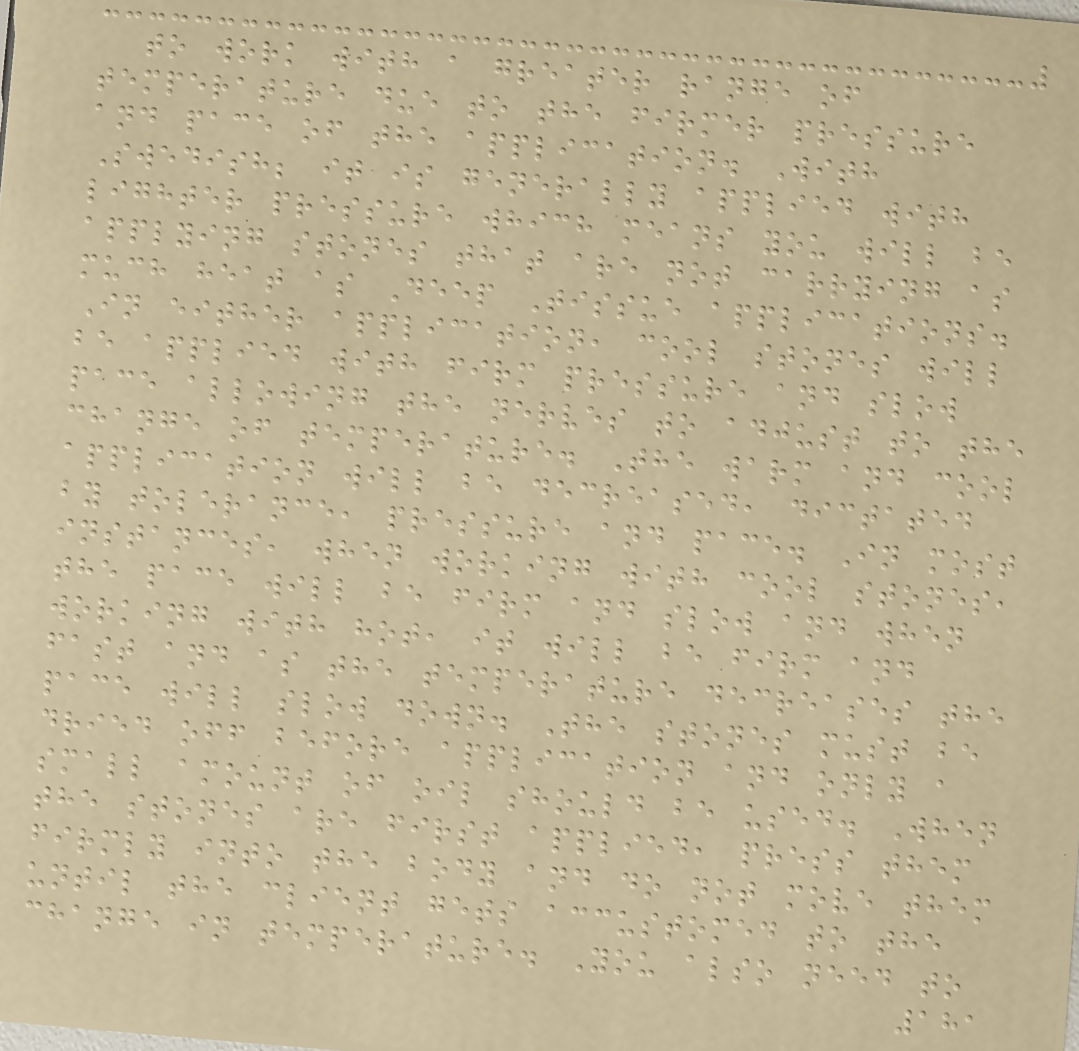to work with a greater range of
temperature due to the firmer pressure
and pace of the application. With
Swedish; it is generally applied with
lighter pressure which means you will be
applying stones that are not carrying as
much heat as Deep Tissue applications.
In either application, cool stones will
be applied with firm pressure and slow
pace allowing the nerves to adjust to the
change of temperature. The warm and cool
application will be decreased, dictated
by tolerance, pressure and pace. In most
instances, when working with cool stones,
the pace will be firm and slow and when
working with hot, it will be firm and
fast and as the temperature decreases the
pace will slow down. The stones must be
dried off before application and only a
small amount of oil should be used. When
the stones are first applied, press them
firmly into the body and do not move them
until the client gets accustomed to the
change in temperature. You also need to
181
